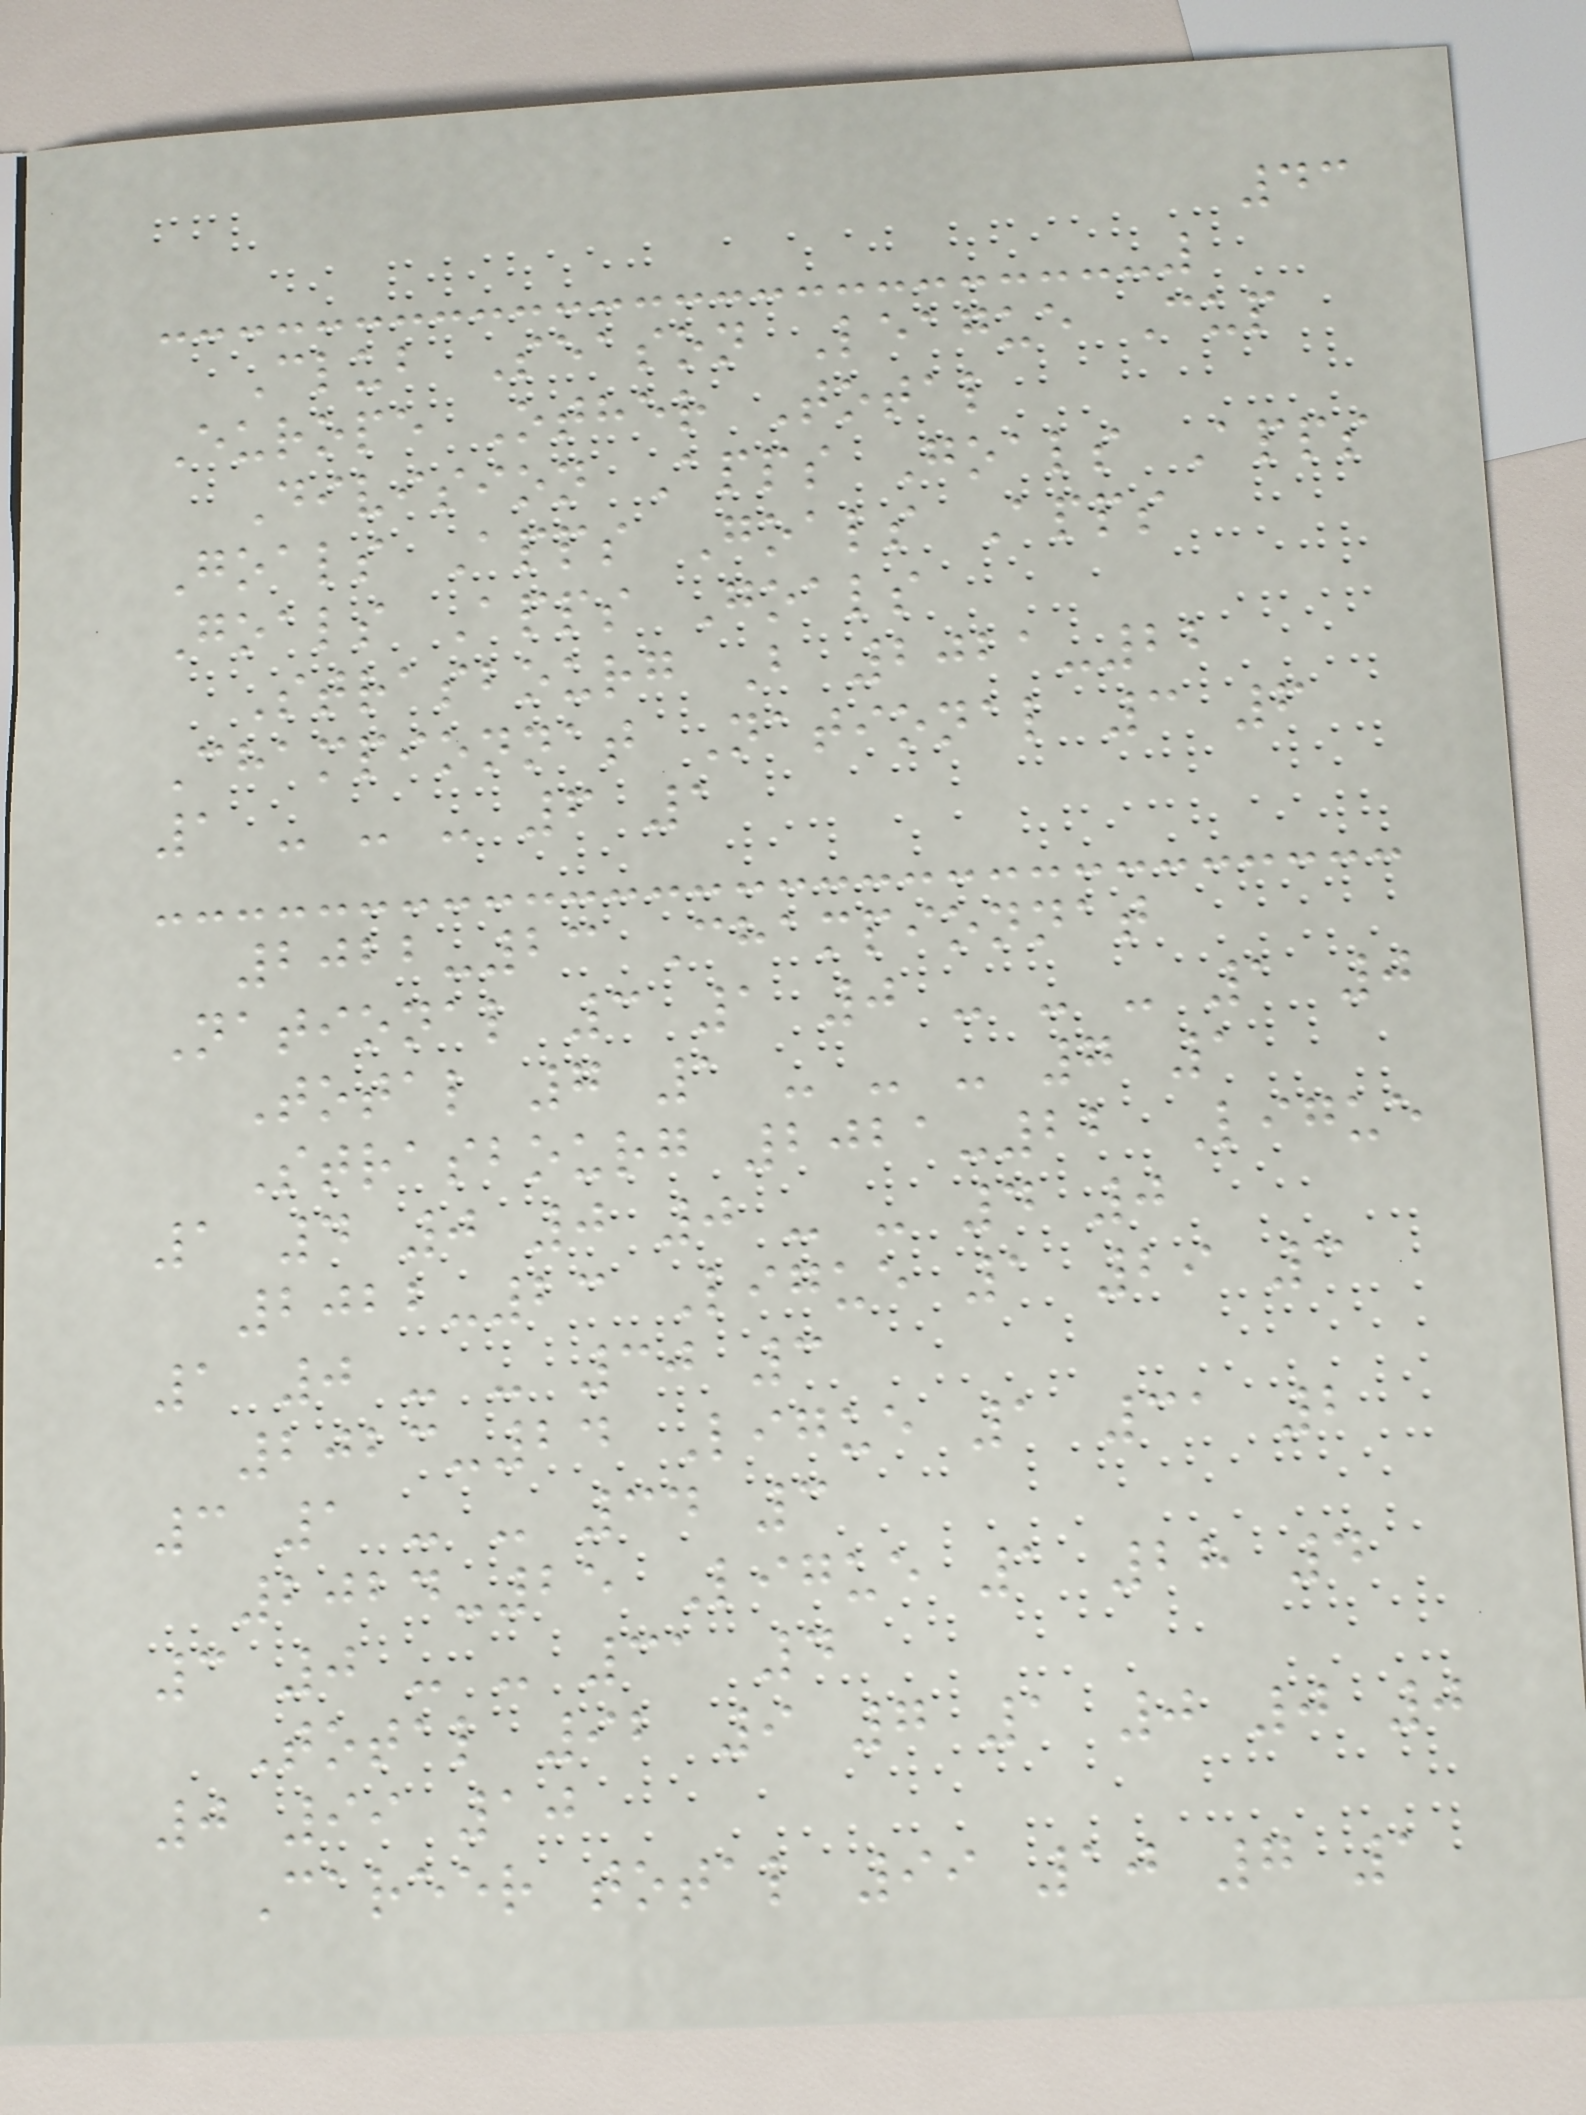43
Club Season League Cup
Europe Other Total
Division Apps Goals Apps
Goals Apps Goals Apps
Goals Apps Goals
Strasbourg B 2021-22
Championnat National 3 6
1 - - - 6 1
2022-23 Championnat
National 3 1 0 - - - 1 0
Total 7 1 - - - 7 1
Strasbourg 2021-22 Ligue
1 4 0 0 0 - - 4 0
2022-23 Ligue 1 29 3
1 0 - - 30 3
2023-24 Ligue 1 31 2
3 1 - - 34 3
2024-25 Ligue 1 28 4
3 0 - - 31 4
Total 92 9 7 1 0 0 0
0 99 10
Career total 99 10 7 1
